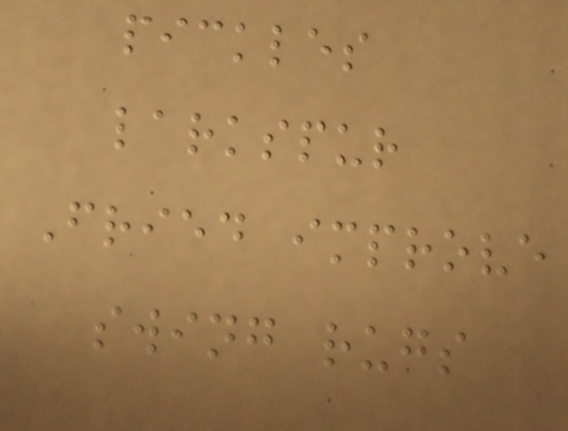pickles
larkspur
Fried improve
swing rugs
